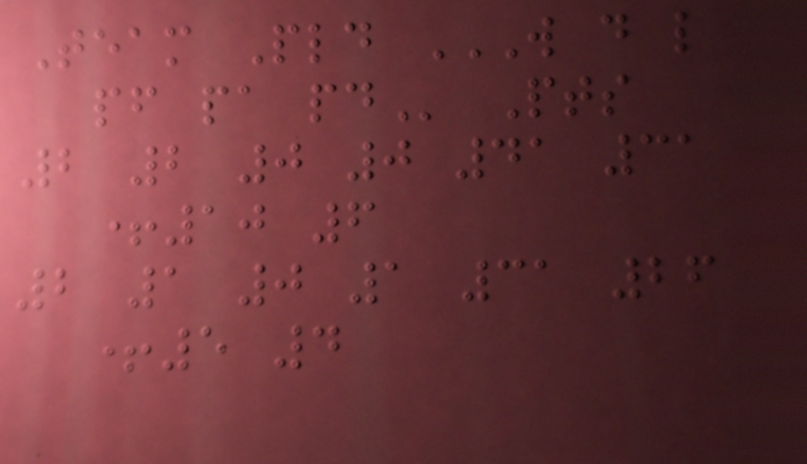Team Pld W D L
PF PA PD Pts
2 2 0 0 41 31
+10 6
2 1 0 1 31 26
+5 4
